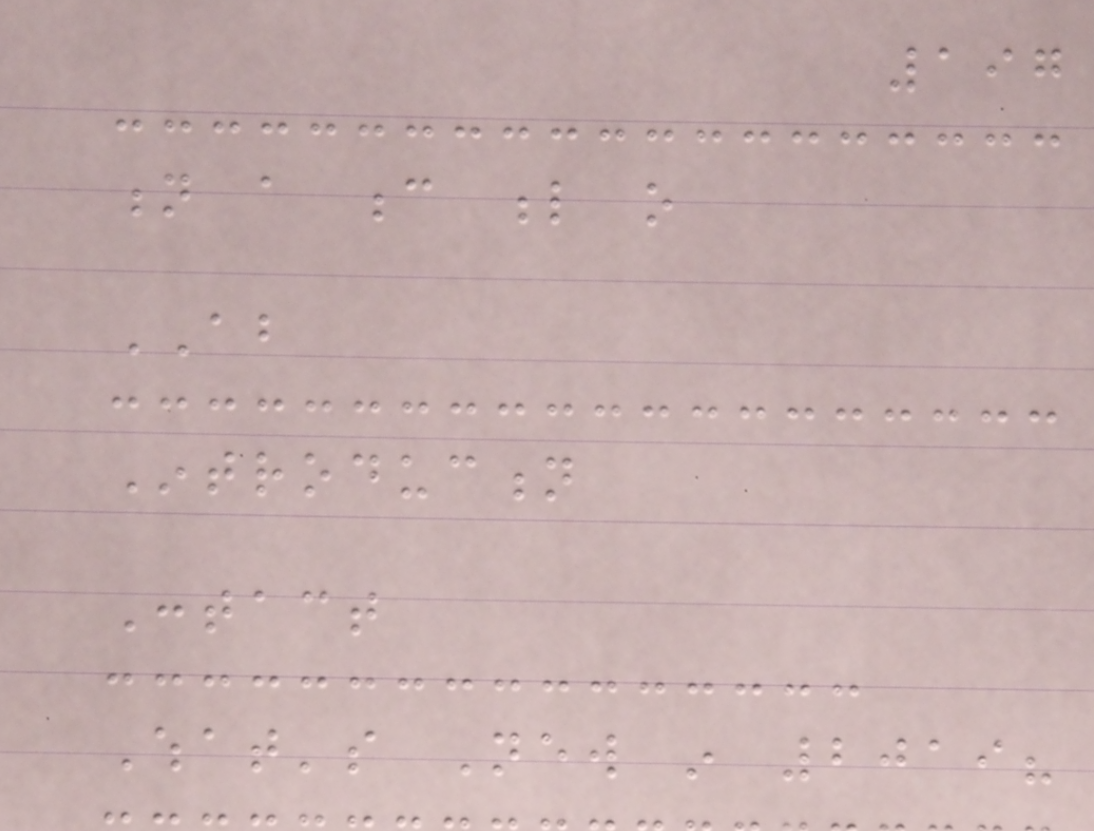197
n a c l o
ABOUT
Introduction
Contact
What's New in 2019?
